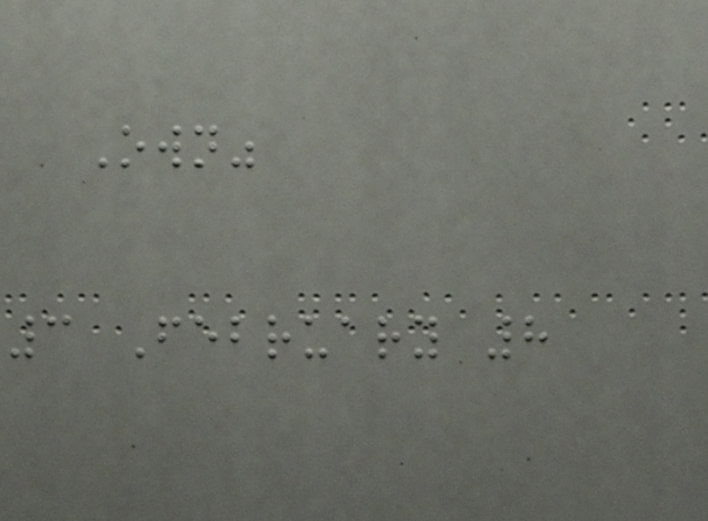Own"
3 February 8
